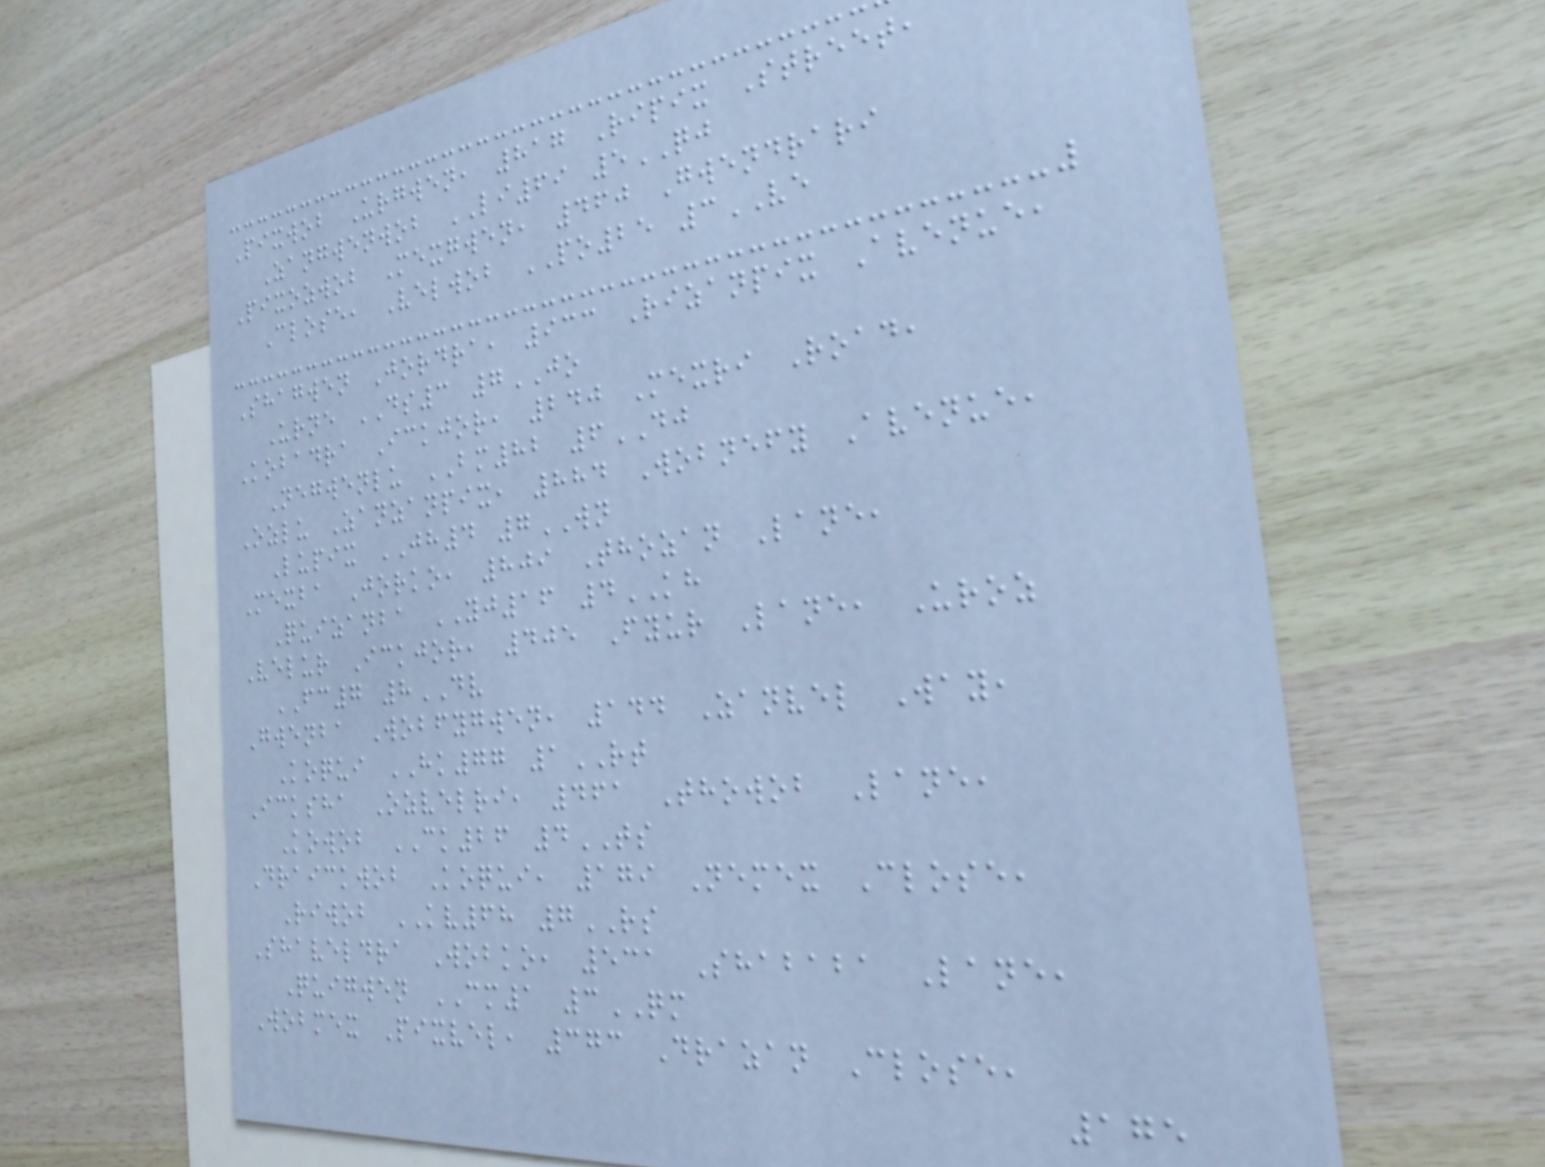Pixwob Urgwen, 817 Ripix Street,
Zangwenwob LI69 5QJ
Pixozwob Mexgwen, 460 Gwendrari
Close, Velwob PO25 3VE
Shagwen Jordra, 933 Rizanpix Avenue,
Urne DS3 7JO
Kobadra Ickjor, 240 Mexri Road,
Negwenlu BM82 6DJ
Ozlu Zanzanpix, 884 Wobnefy Avenue,
Lupix JH4 7WN
Mexba Jorko, 809 Thozan Lane,
Quizanba YJ16 4KH
Velur Ickjor, 405 Fyur Lane, Uroz
FC7 8DV
Gwenba Wobfygwen, 144 Zanvel Way,
Koqui HK77 1RT
Icksha Ozvelri, 461 Thowob Lane,
Kowob CK26 4TS
Draickwob Koqui, 179 Nemex Close,
Riwob KV68 7RS
Shaveldra Wobko, 531 Shababa Lane,
Quigwen CM1 3QM
Wobmex Pixvel, 373 Drazan Close,
175
